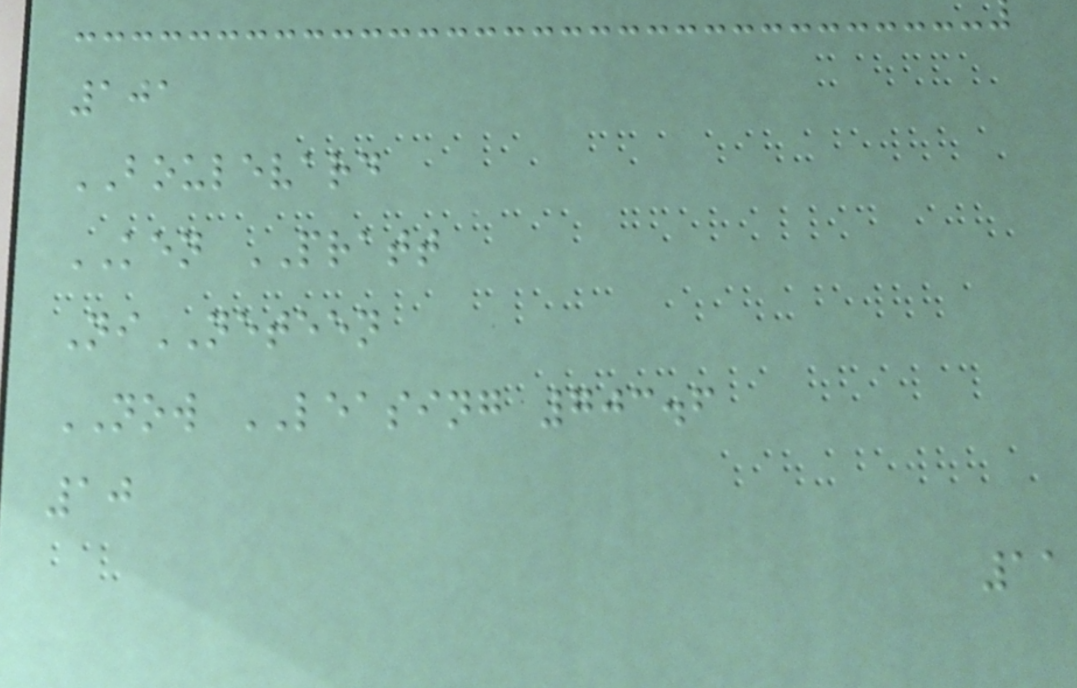101
BOULEVARD
KEN PRATT
NiNETEEN
NOW LEASING 703.6
10
11
